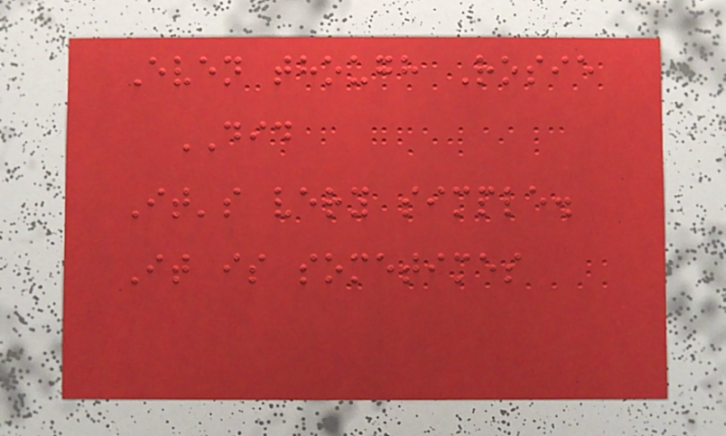Even though Rosie
DID
It's very simple.
It is sometimes
